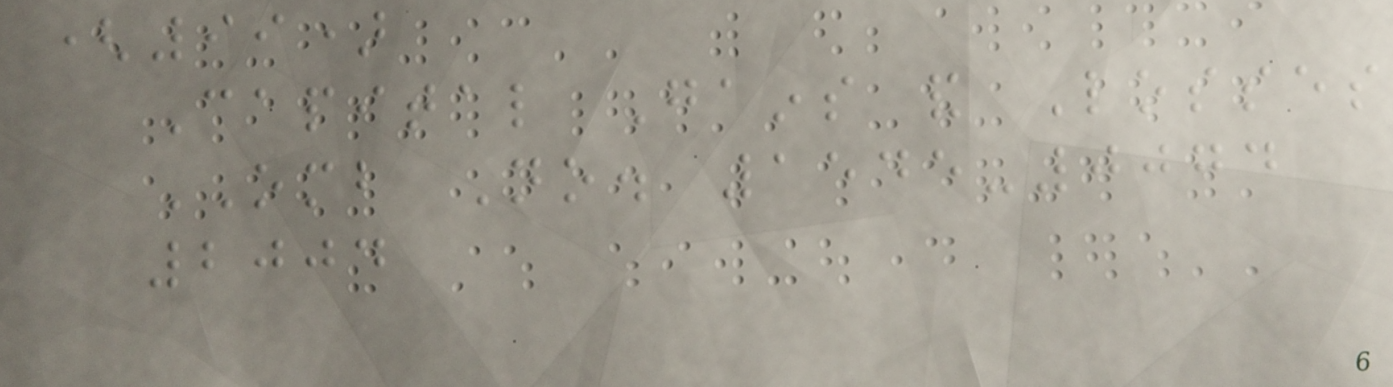(99)
Capital Gains and Losses
OMB No. 1545-0074
2004
